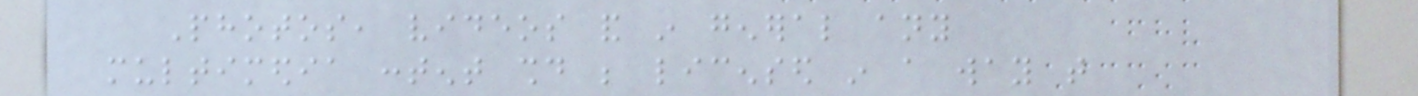Photos, videos and in general any
multimedia content should be licensed in a way that
